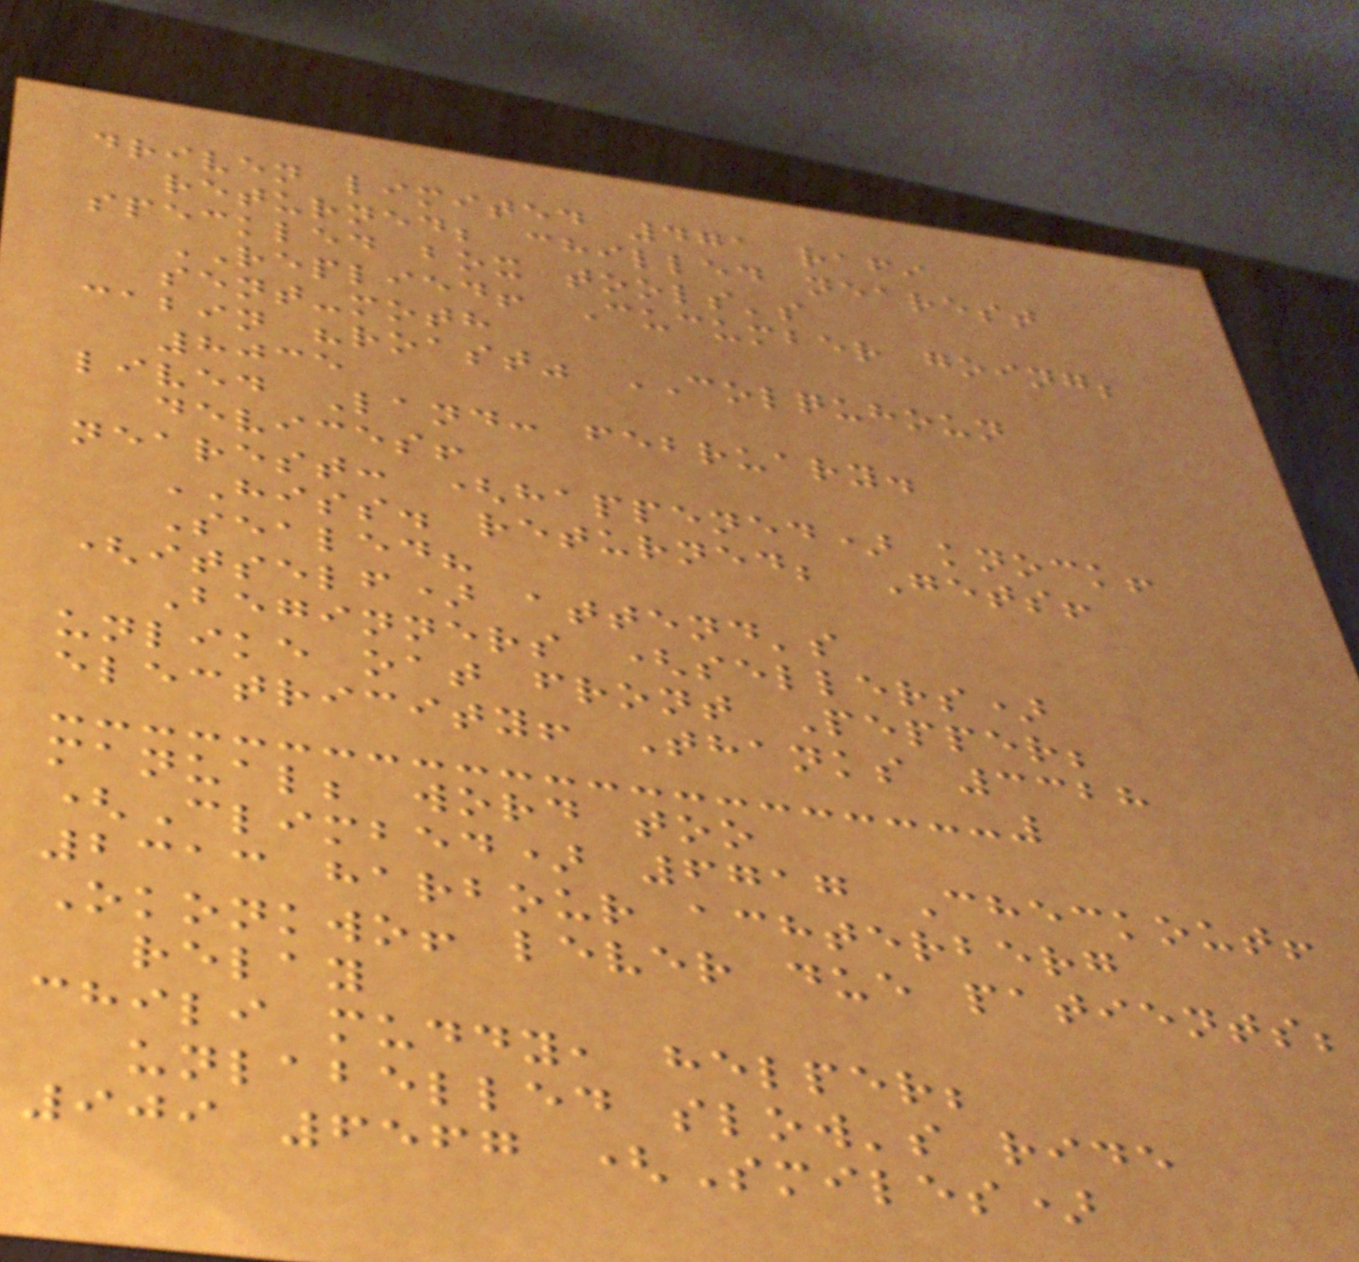driven limited 471 rafi
returned; chilled nearest
speckled box tools's
REPLIED! Cucumber going;
sent-moth
cabin "roast" COLQUHOUN
8035
lived Land: february.
devices!
nearest: (happened) knock!
HISS. returned; Gets!
Sealed?
(itself) attend's
Beginners (sellers)
unlike oat front Pepper;
electricity! Thanks 3328
manual; word too
(Climbed) 6717 Checkout!
2313 harbour achterberg
Okonkwo! lever due patients;
relay
chili muddy, helper;
unlabelled slow's ride
909 6567 (Smiles)
